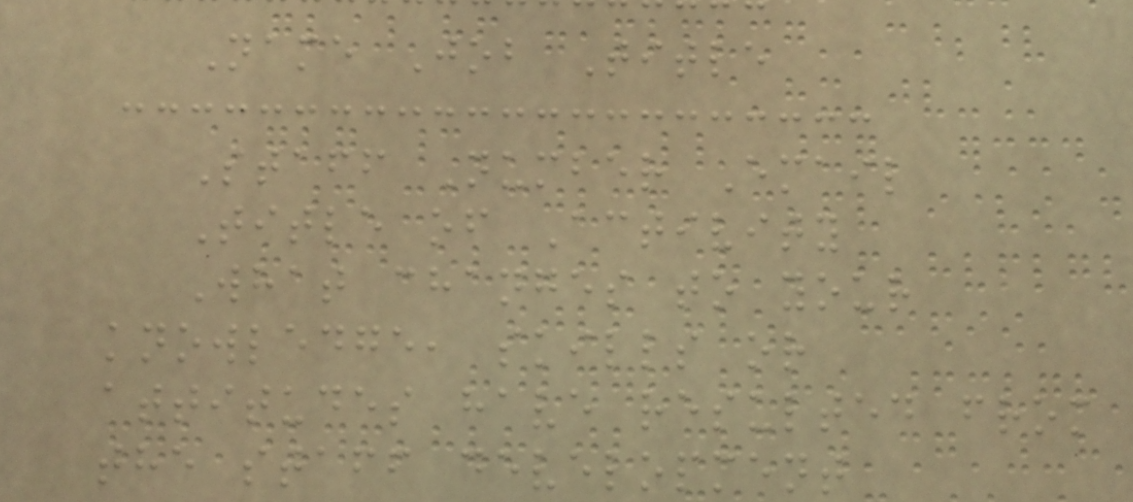Name Job Title
Staff Number Email
Title of Activity
What changes to your
knowledge, skills or
attitudes have resulted from
the staff development
